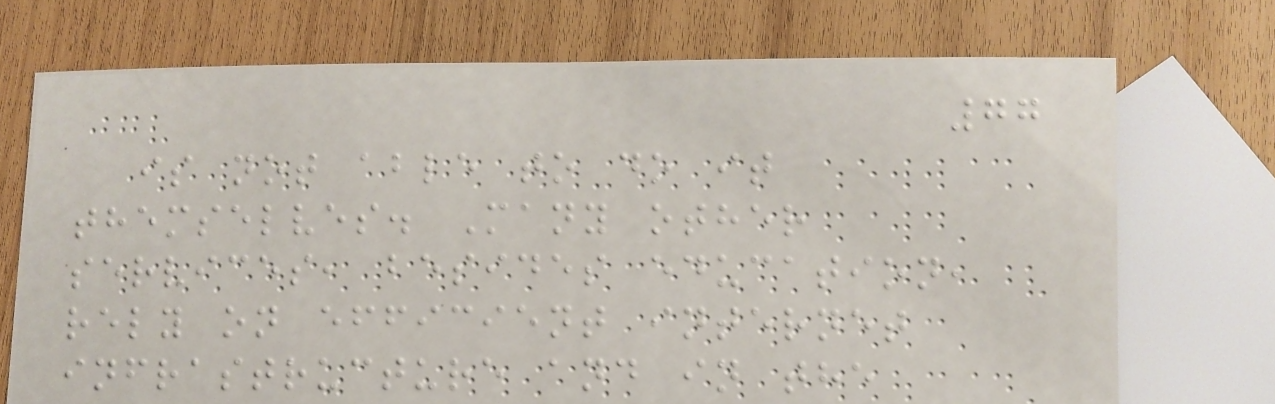77
is not able to do it
themselves. Many other
services, besides education,
rely on efficient internet
infrastructure and in the
